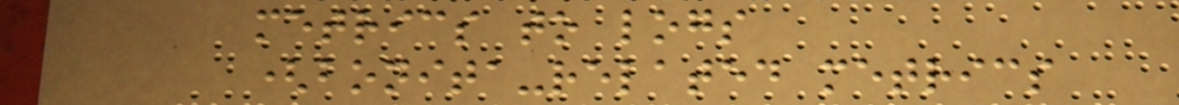metrics to logs
(bonita-related metrics
